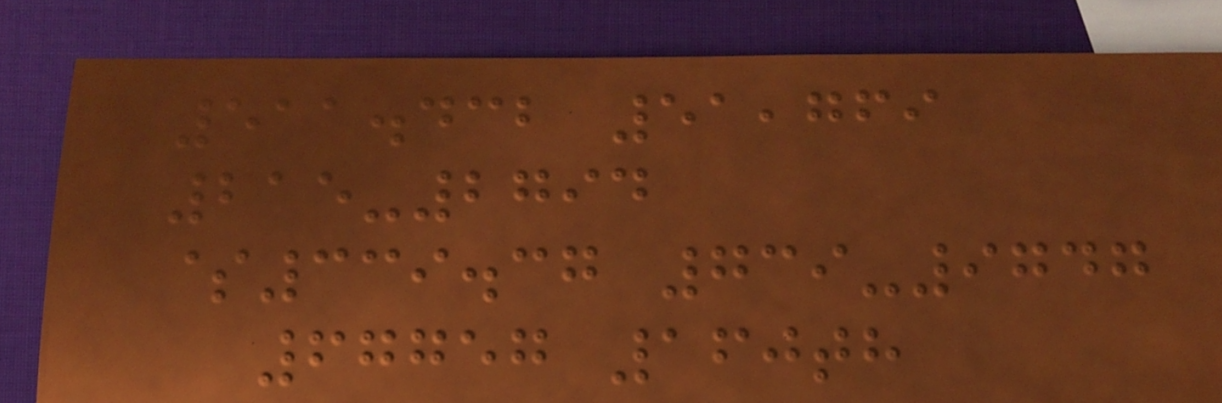511.432 51,769
215-2794
$339.37 739-9747
67757 160th
